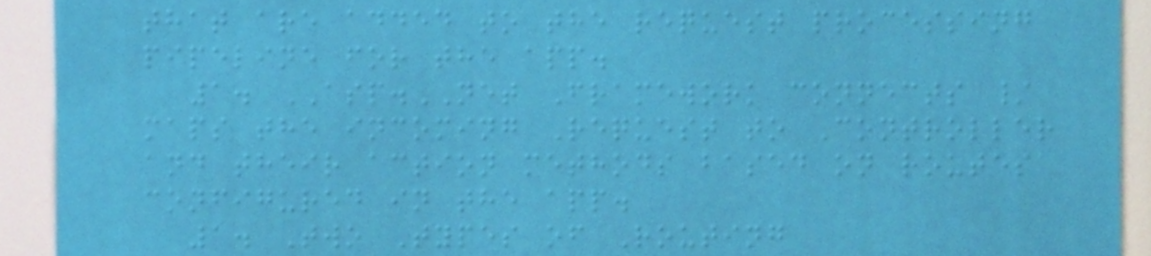that are added to the request processing
pipeline for the app.
1. ASP.NET Framework connects /
maps the incoming Request to Controller
and their action methods based on routes
configured in the app.
1. Two Types of Routing
